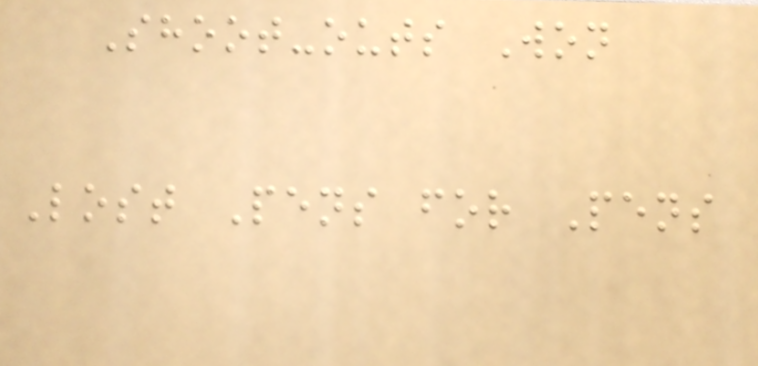Shoot-outs Won
Lost Pens for Pens
